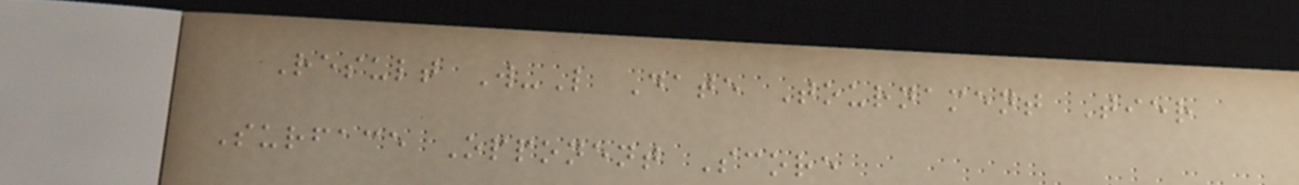Result W-L Date Tournament Tier
Surface Opponent Score
